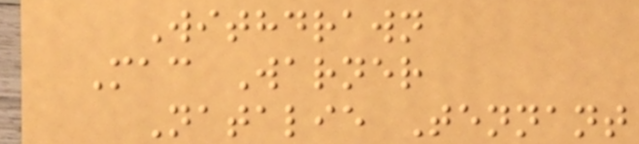Withdrawn
Mac Warner
Natalie Tennant
